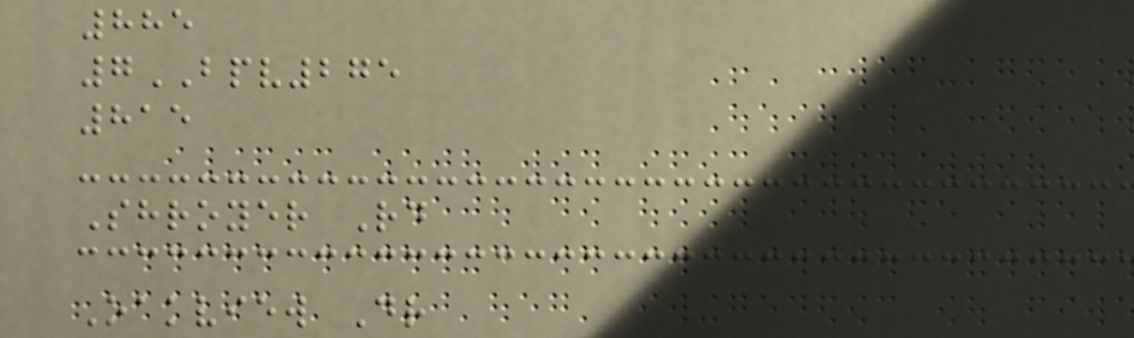885
7BPV275
815
Shroyer Rd
Oakview Dr
